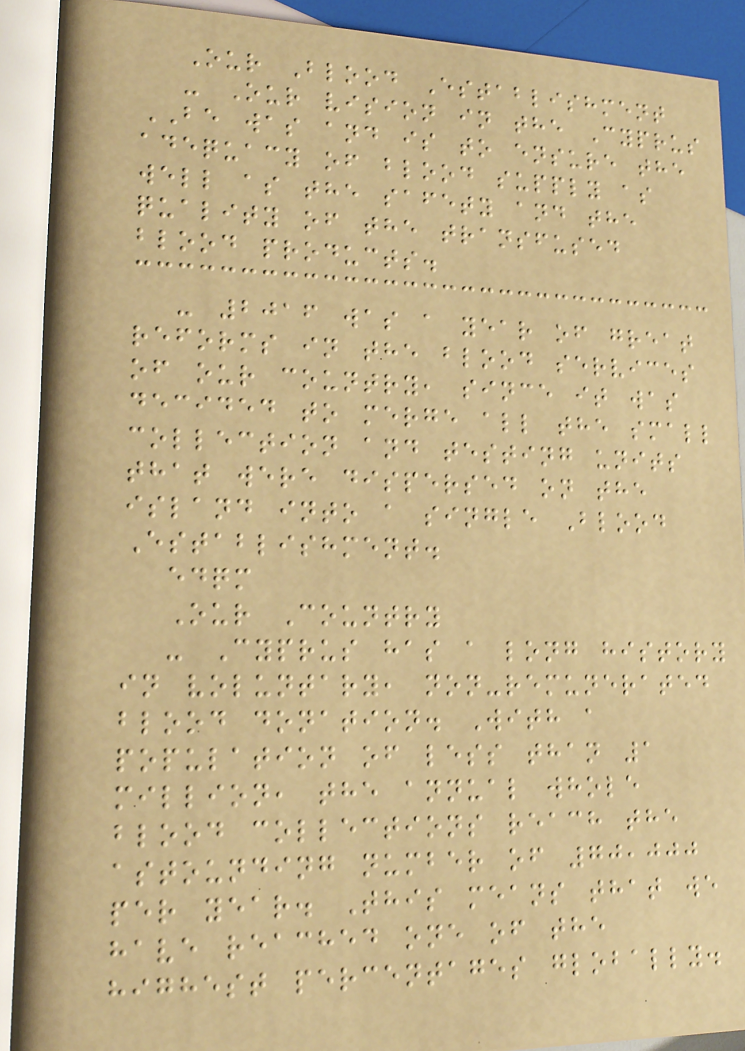Our Blood Establishment
- Our vision in the Cyprus
BE was and is to ensure the
adequacy of blood supply as
well as the safety and the
quality of the transfused
blood products.
- 2016 was a year of great
reforms in the blood services
of our country, since it was
decided to merge all the small
collection and testing units
that were dispersed on the
island into a single Blood
Establishment.
edqm
Our Country
- Cyprus has a long history
in voluntary, non-remunerated
blood donation. With a
population of less than 1
million, the annual whole
blood collections reach the
astounding number of 70,000
per year. This means that we
have reached one of the
highest percentages globally.
